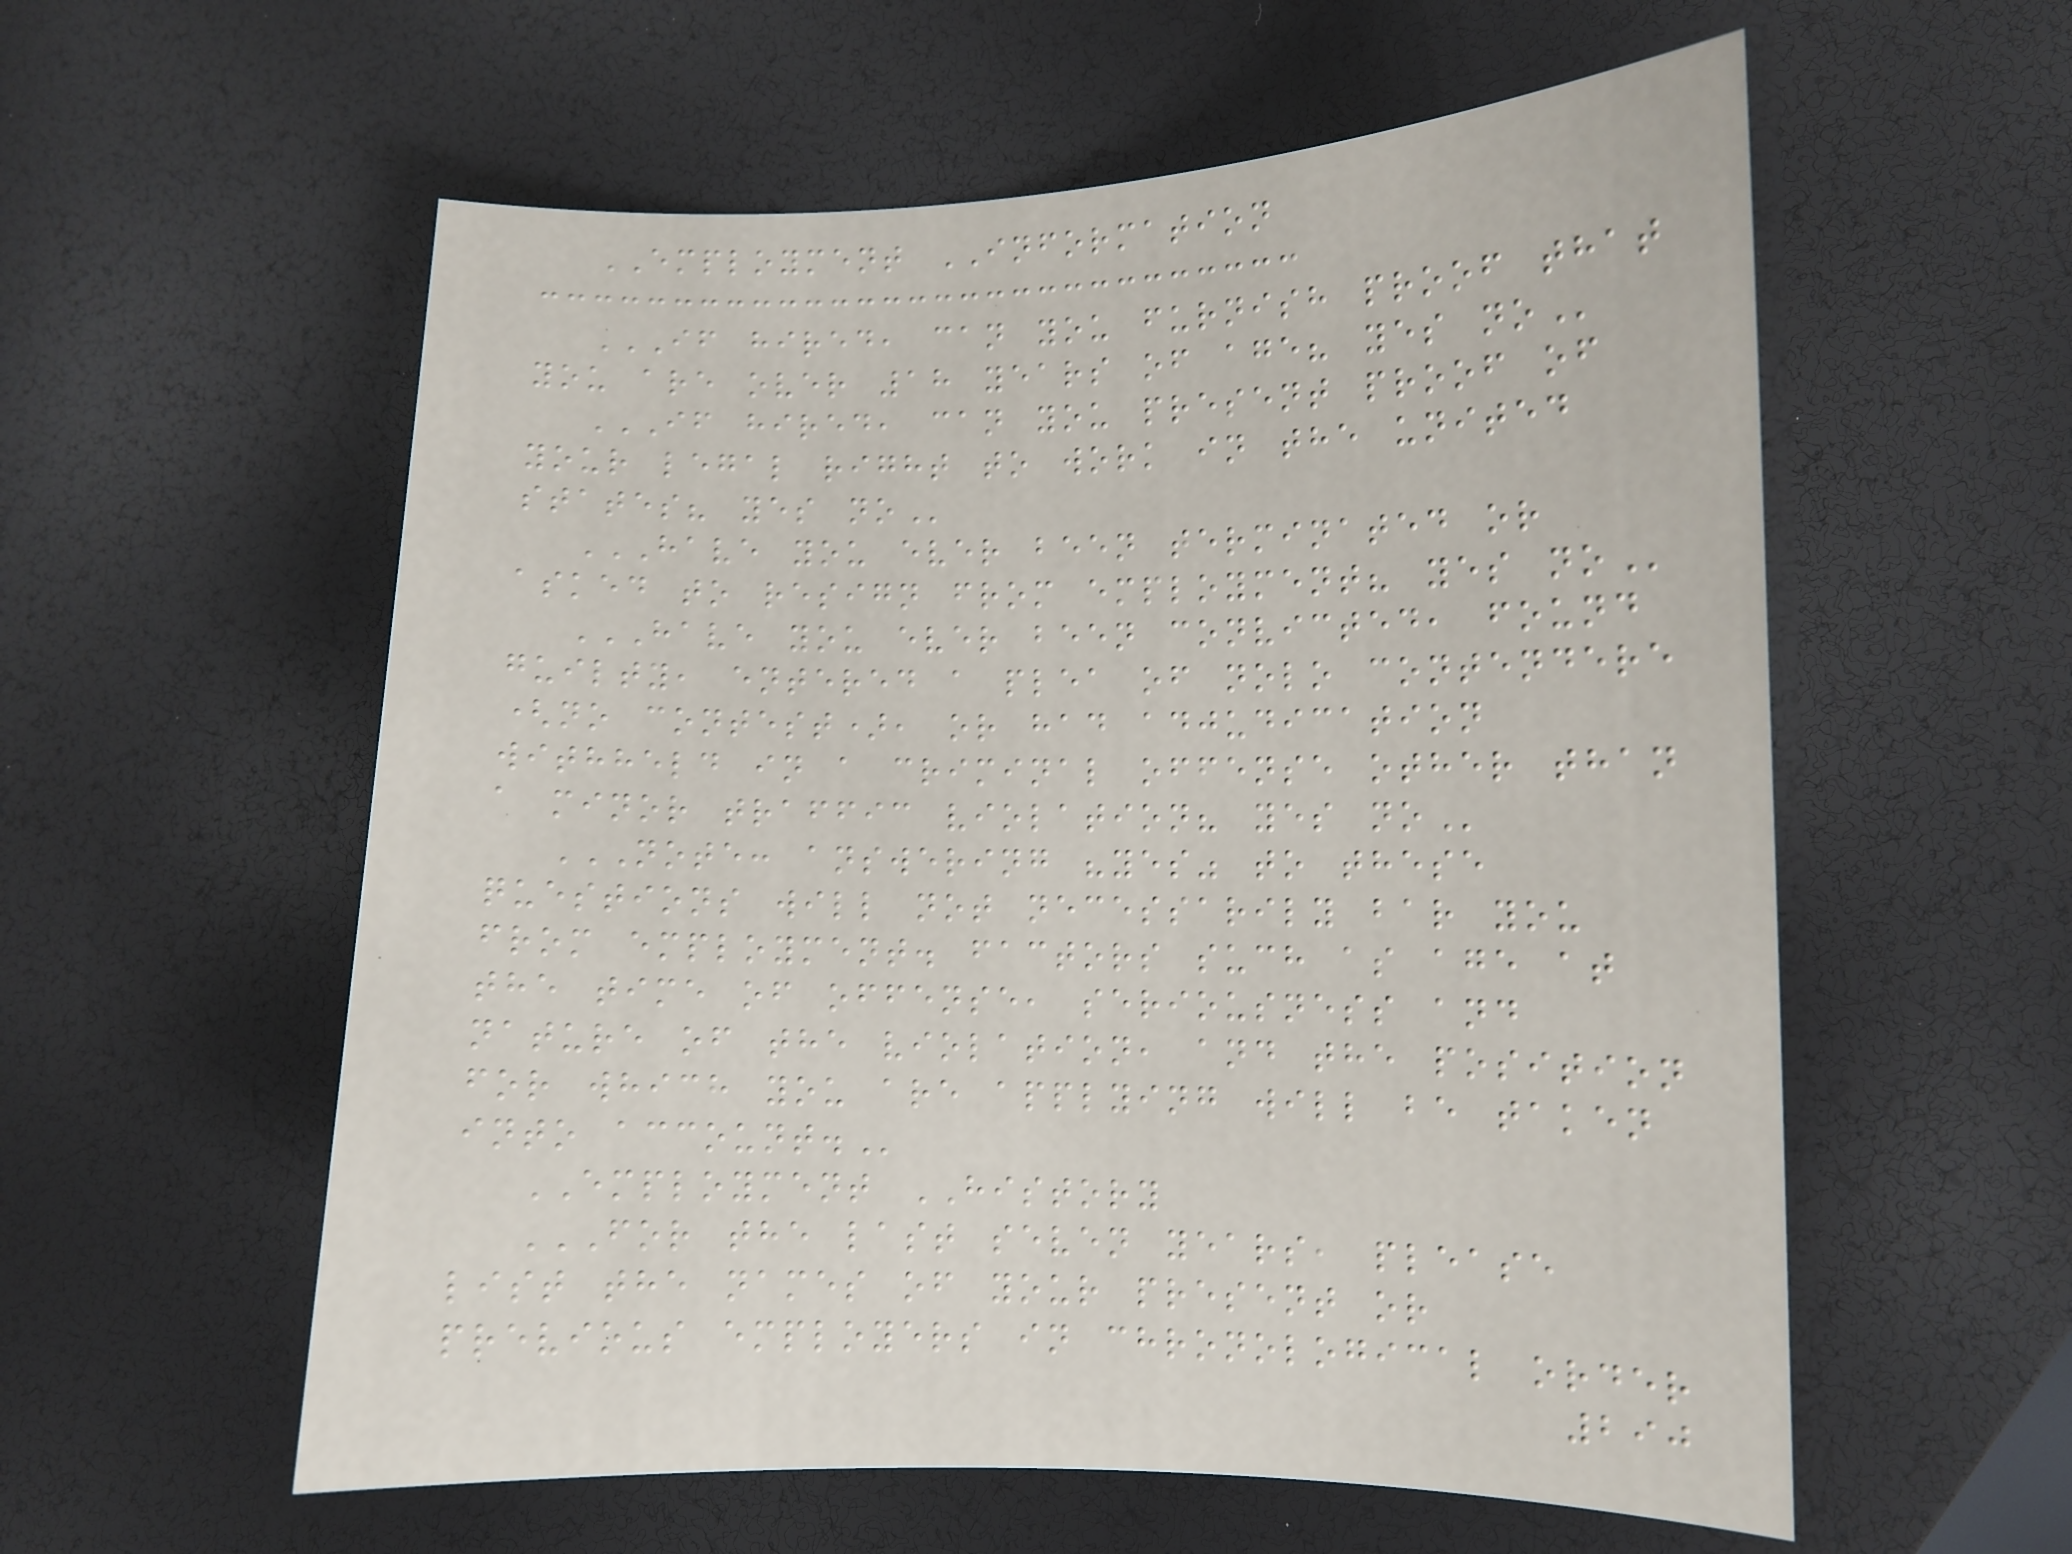EMPLOYMENT INFORMATION
IF HIRED, CAN YOU FURNISH PROOF THAT
YOU ARE OVER 18 YEARS OF AGE? YES NO
IF HIRED, CAN YOU PRESENT PROOF OF
YOUR LEGAL RIGHT TO WORK IN THE UNITED
STATES? YES NO
HAVE YOU EVER BEEN TERMINATED OR
ASKED TO RESIGN FROM EMPLOYMENT? YES NO
HAVE YOU EVER BEEN CONVICTED, FOUND
GUILTY, ENTERED A PLEA OF NOLO CONTENDERE
(NO CONTEST), OR HAD ADJUDICATION
WITHHELD IN A CRIMINAL OFFENSE OTHER THAN
A MINOR TRAFFIC VIOLATION? YES NO
NOTE: ANSWERING "YES" TO THESE
QUESTIONS WILL NOT NECESSARILY BAR YOU
FROM EMPLOYMENT. FACTORS SUCH AS AGE AT
THE TIME OF OFFENSE, SERIOUSNESS AND
NATURE OF THE VIOLATION, AND THE POSITION
FOR WHICH YOU ARE APPLYING WILL BE TAKEN
INTO ACCOUNT.
EMPLOYMENT HISTORY
FOR THE LAST SEVEN YEARS, PLEASE
LIST THE NAMES OF YOUR PRESENT OR
PREVIOUS EMPLOYERS IN CHRONOLOGICAL ORDER
290
